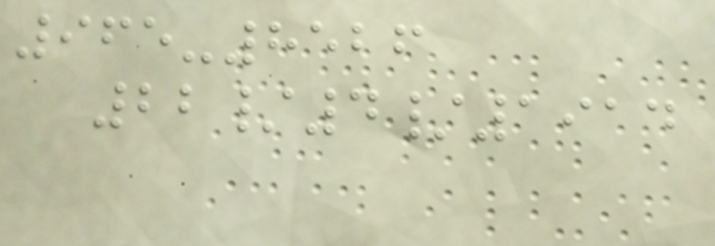965-8526
22/4/1914
